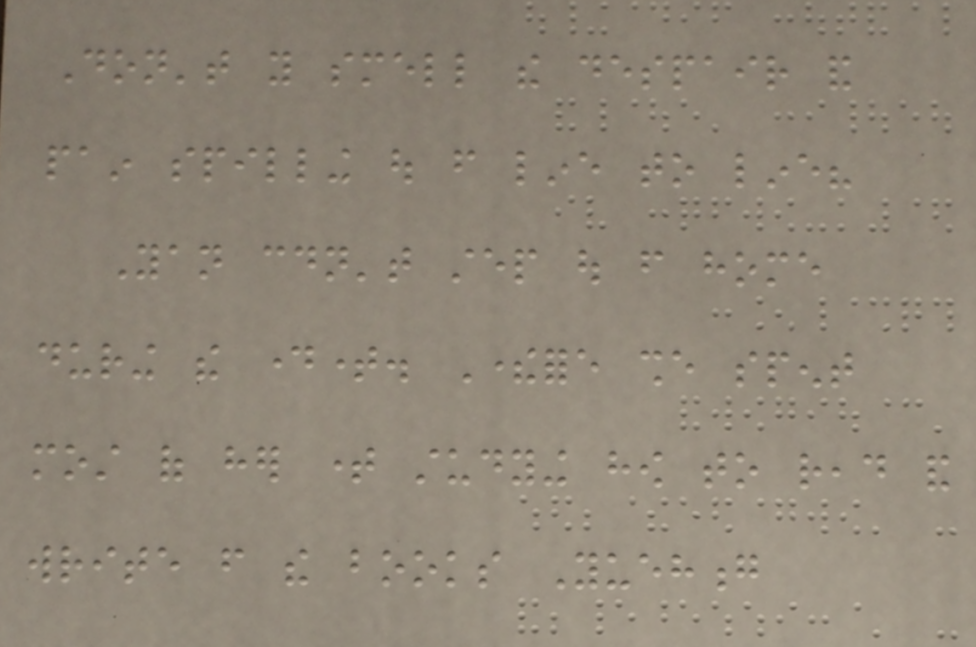Don't you smell the despair and
pain spilling out from line to line?
Yan couldn't step out from home
during the daytime. Therefore she spent
most of her time studying how to read and
write from the books Yuehong
